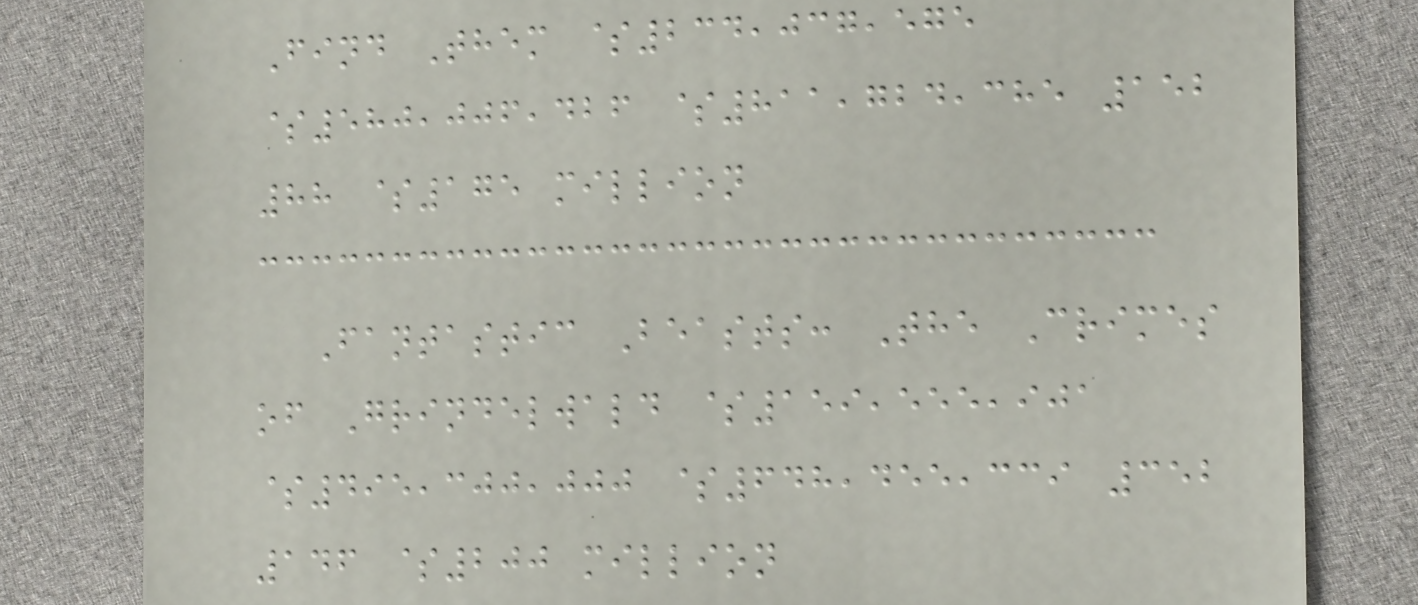Find Them $234,037,575
$580,006,426 $811,724,385 152
88 $175 million
Fantastic Beasts: The Crimes
of Grindelwald $159,555,901
$495,300,000 $648,455,339 352
146 $200 million
